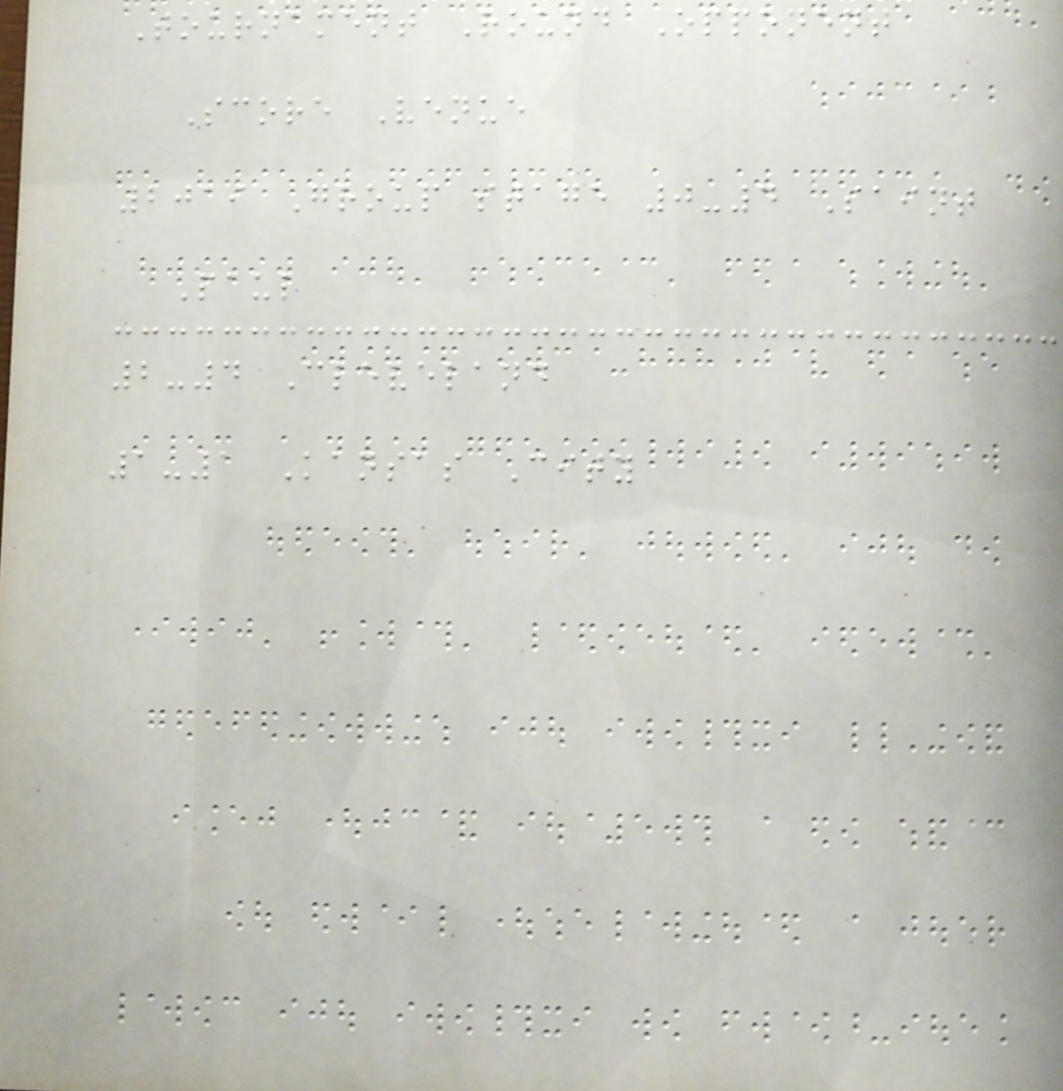Tournament Round Opponent
Score Venue
2019 Group stage 0-4 Saint
Paul
2-4 Cleveland
1-1 Kansas City
